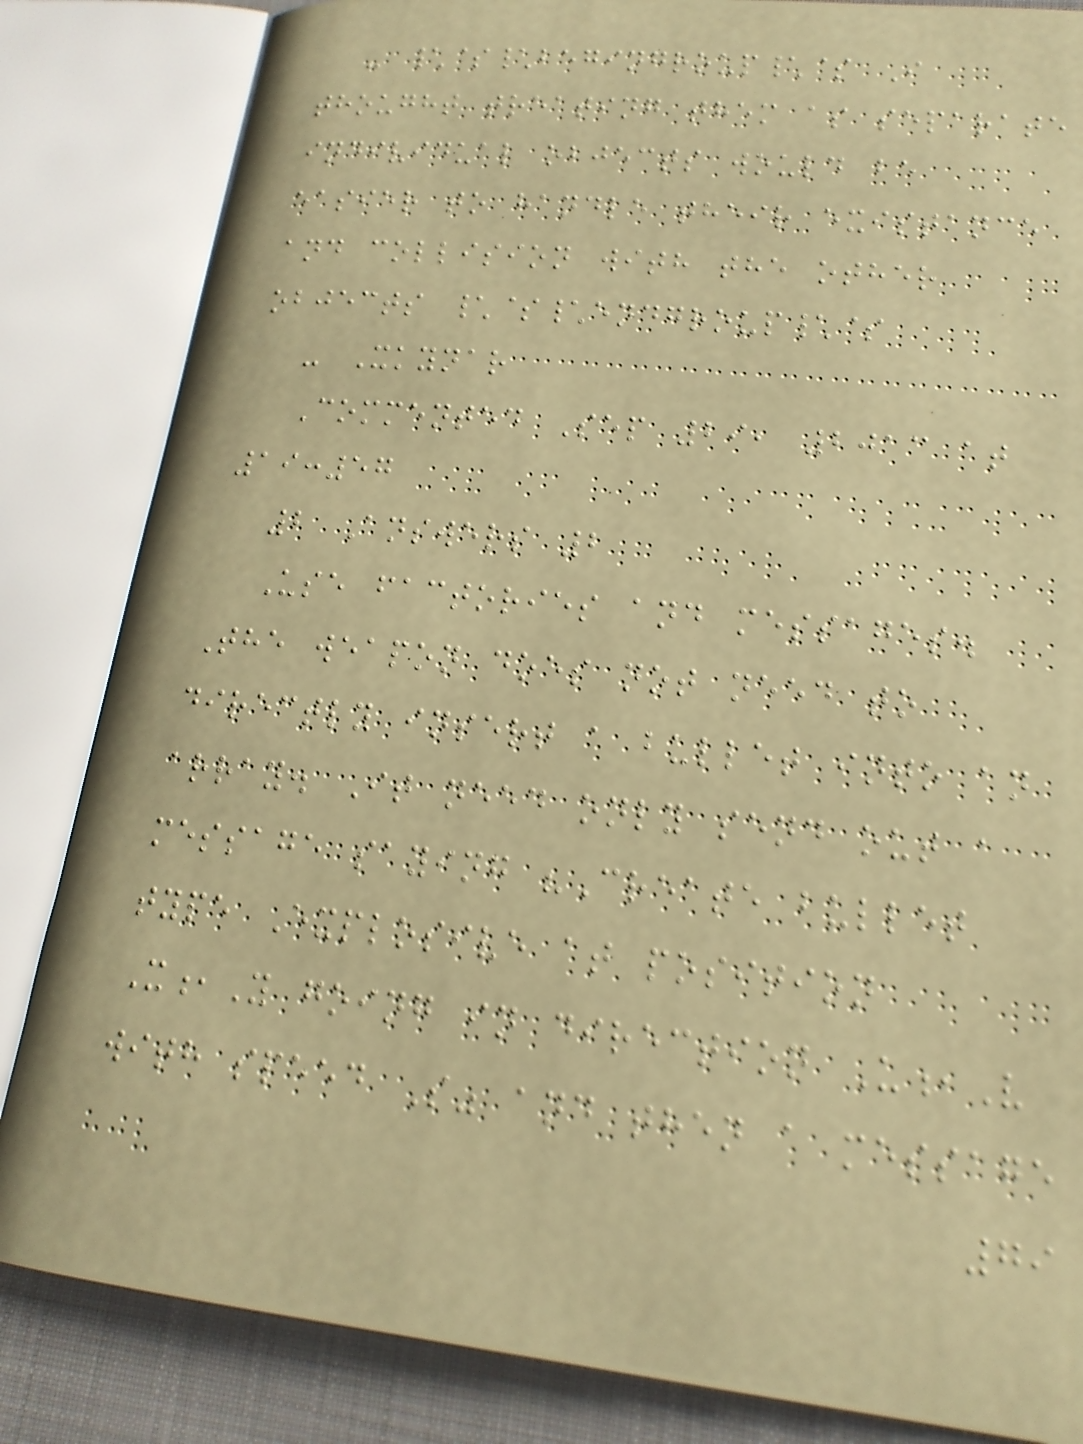- \$\begingroup\$ I
thought treating them as separate
individual objects would be
easier to handle their existance
and collision with the other
objects \$\endgroup\$
- Xkynar
Commented Sep 29, 2013 at
19:57
2 Answers 2
Use factories and messages.
The weapon does not need to
directly insert a bullet into an
array. It need only send out a
message saying "Create bullet
type Explosive at position
X,Y going in direction U,V
with speed S" and then a message
79
